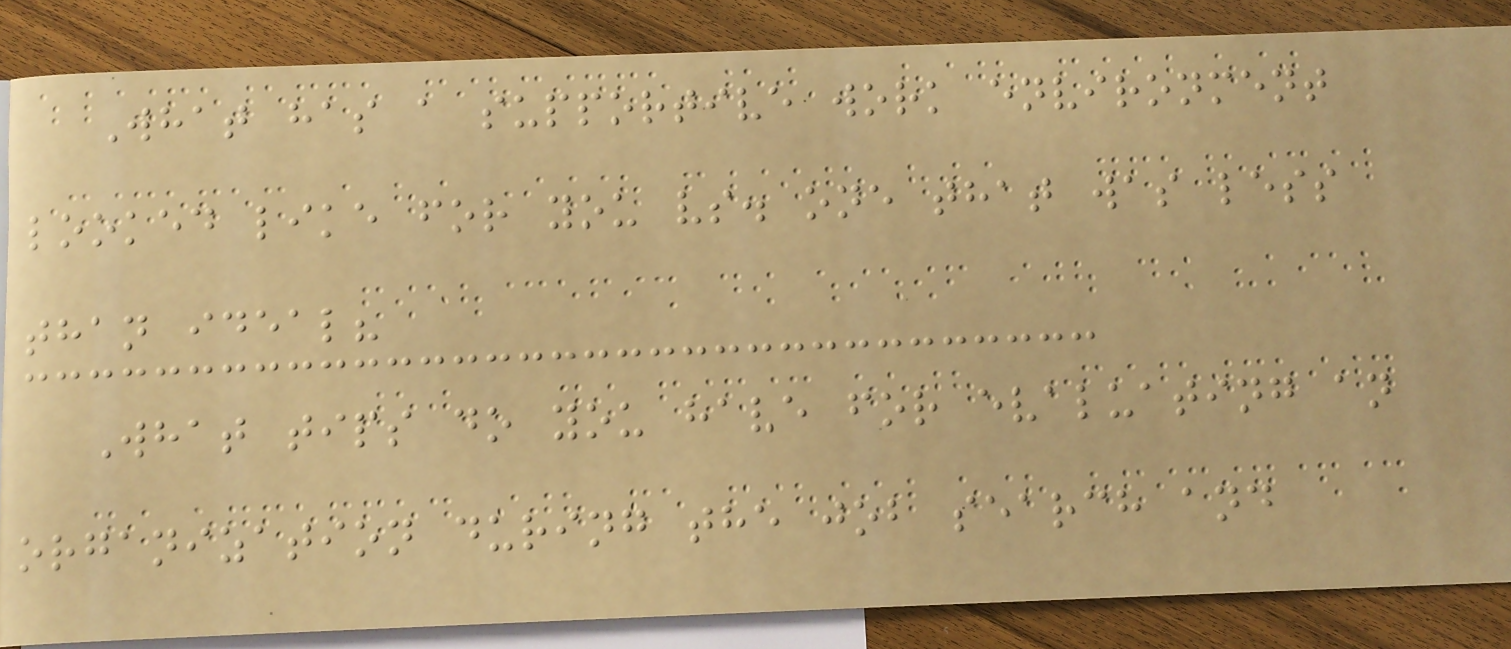What has a supportive work environment
looked like for you vs. one that was less
than ideal?
What tips do you have for evaluating an
organization during the job search and
